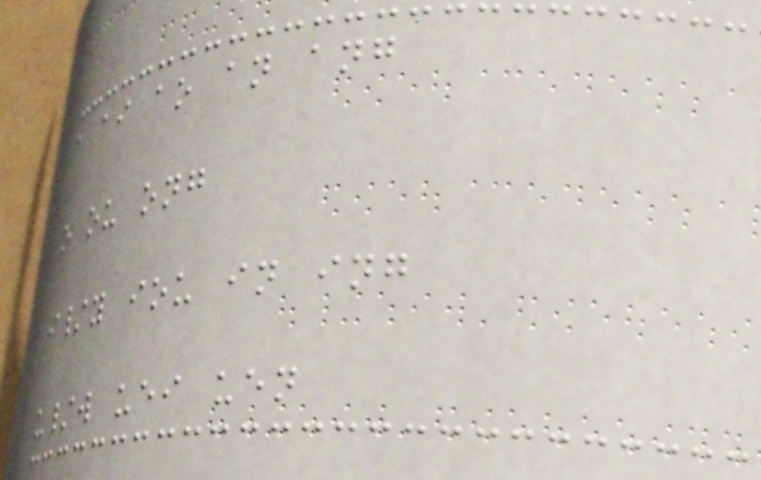a ai ao an ang
o ou ong
i/y iou in ing
u/w uei uen
